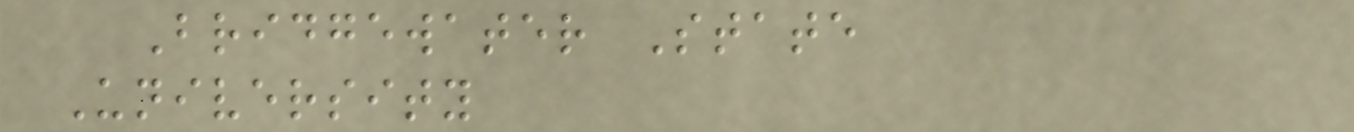Bridgewater State
University
